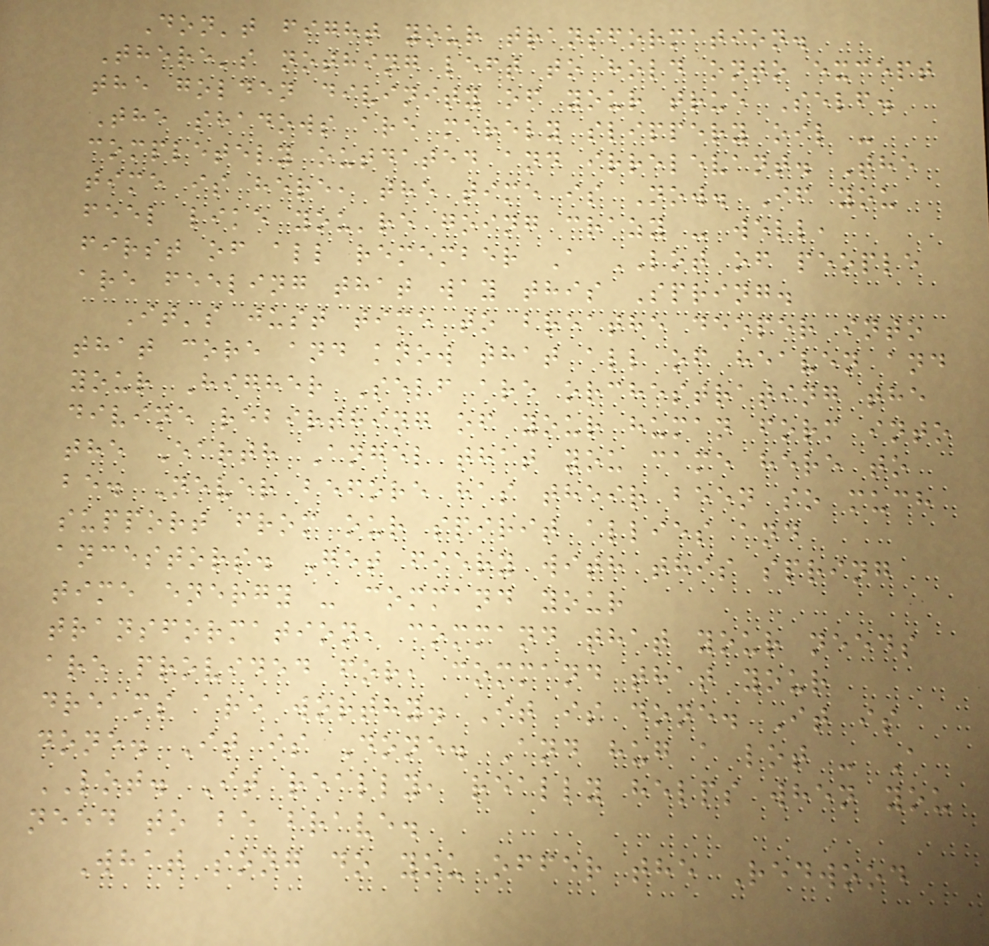Don't fight your transformation.
There's nothing left to hold onto except
the golden divinity of your true Self.
The shadows are merely slippery oil -
completely outdated and irrelevant. The
time is here, the time is Now. If you
feel like you're going crazy - well,
first of all remember A LOT of people
are feeling that way this Spring.
It's just time to breathe deeper into
that core and know that all of heaven and
your Higher Self are orchestrating the
divine rebirthing of your human form into
the Earth Angel that you came here to
be. Never before has their been so much
support from our spirit allies and
ancestors. Get fiery with this spring
time energy - command your
transformation, command that your needs
are provided for, command that your
dreams are worthy. It is done. It is
done. It is Done. And hug a lot - A
LOT. It really, really helps when you
need to be brave.
What song do you offer the Redwood
